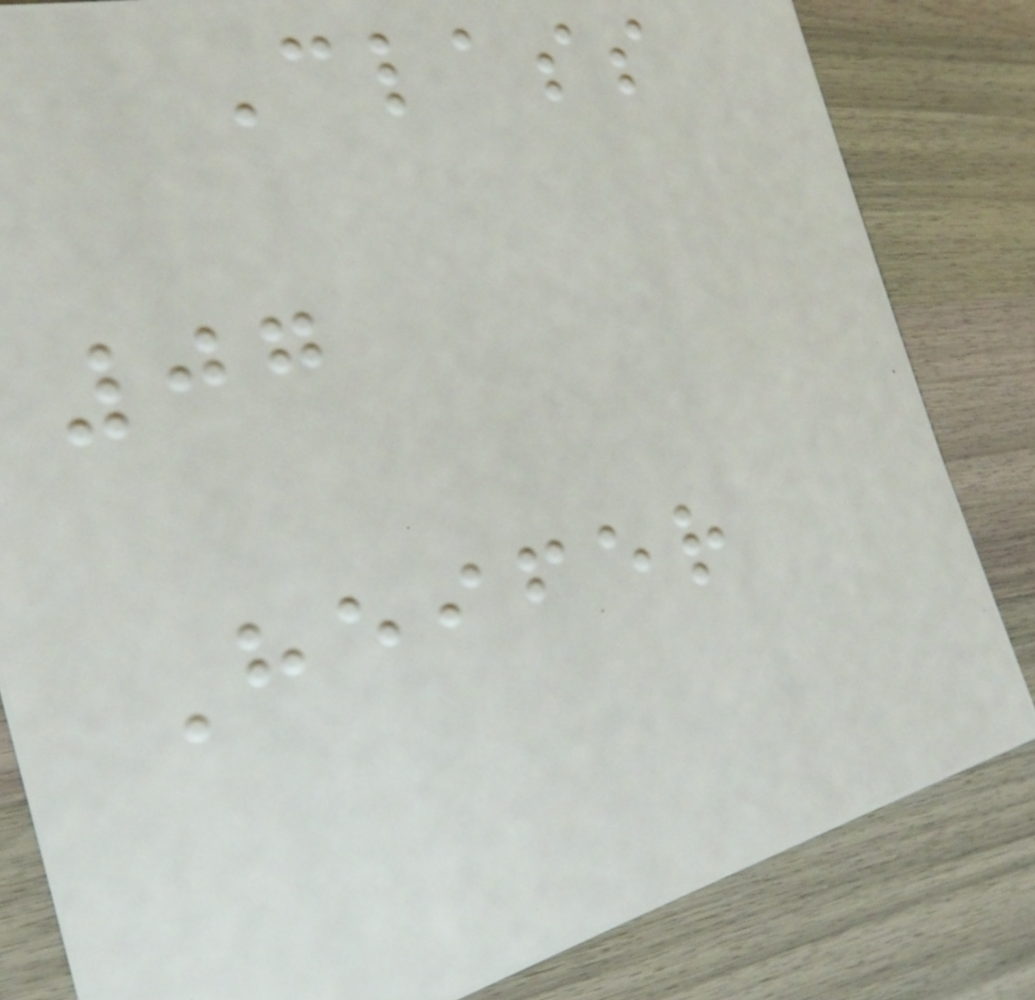Class
07
Heifer
